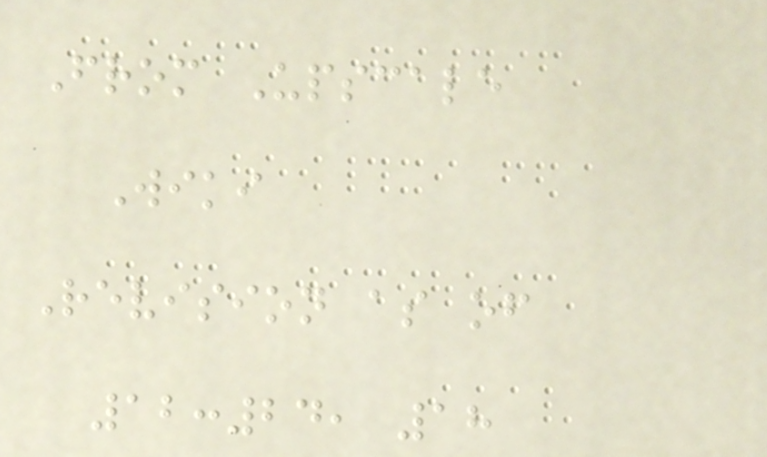From Upscale
Wiki
Revision as of
12:24, 18
